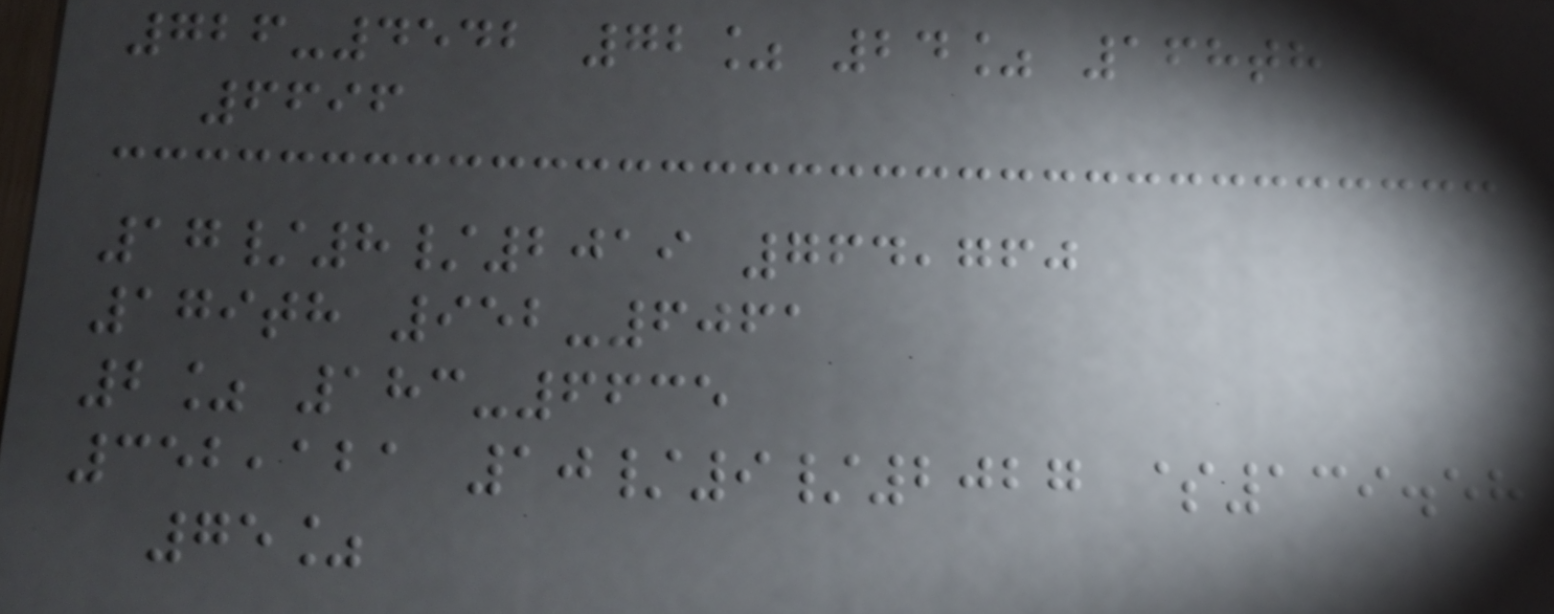726-4542 72% 24% 168th
6696
17/8/2019 764,760
179th 952-6061
2% 183-6635
352,121 10/9/2027 $139.58
75%
